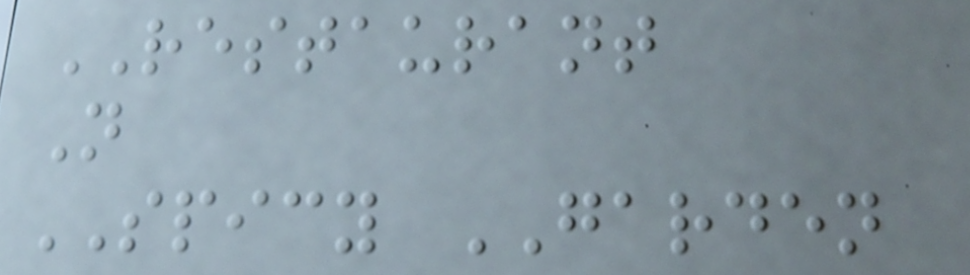RESTAURANT
N
SPICY GARDEN
